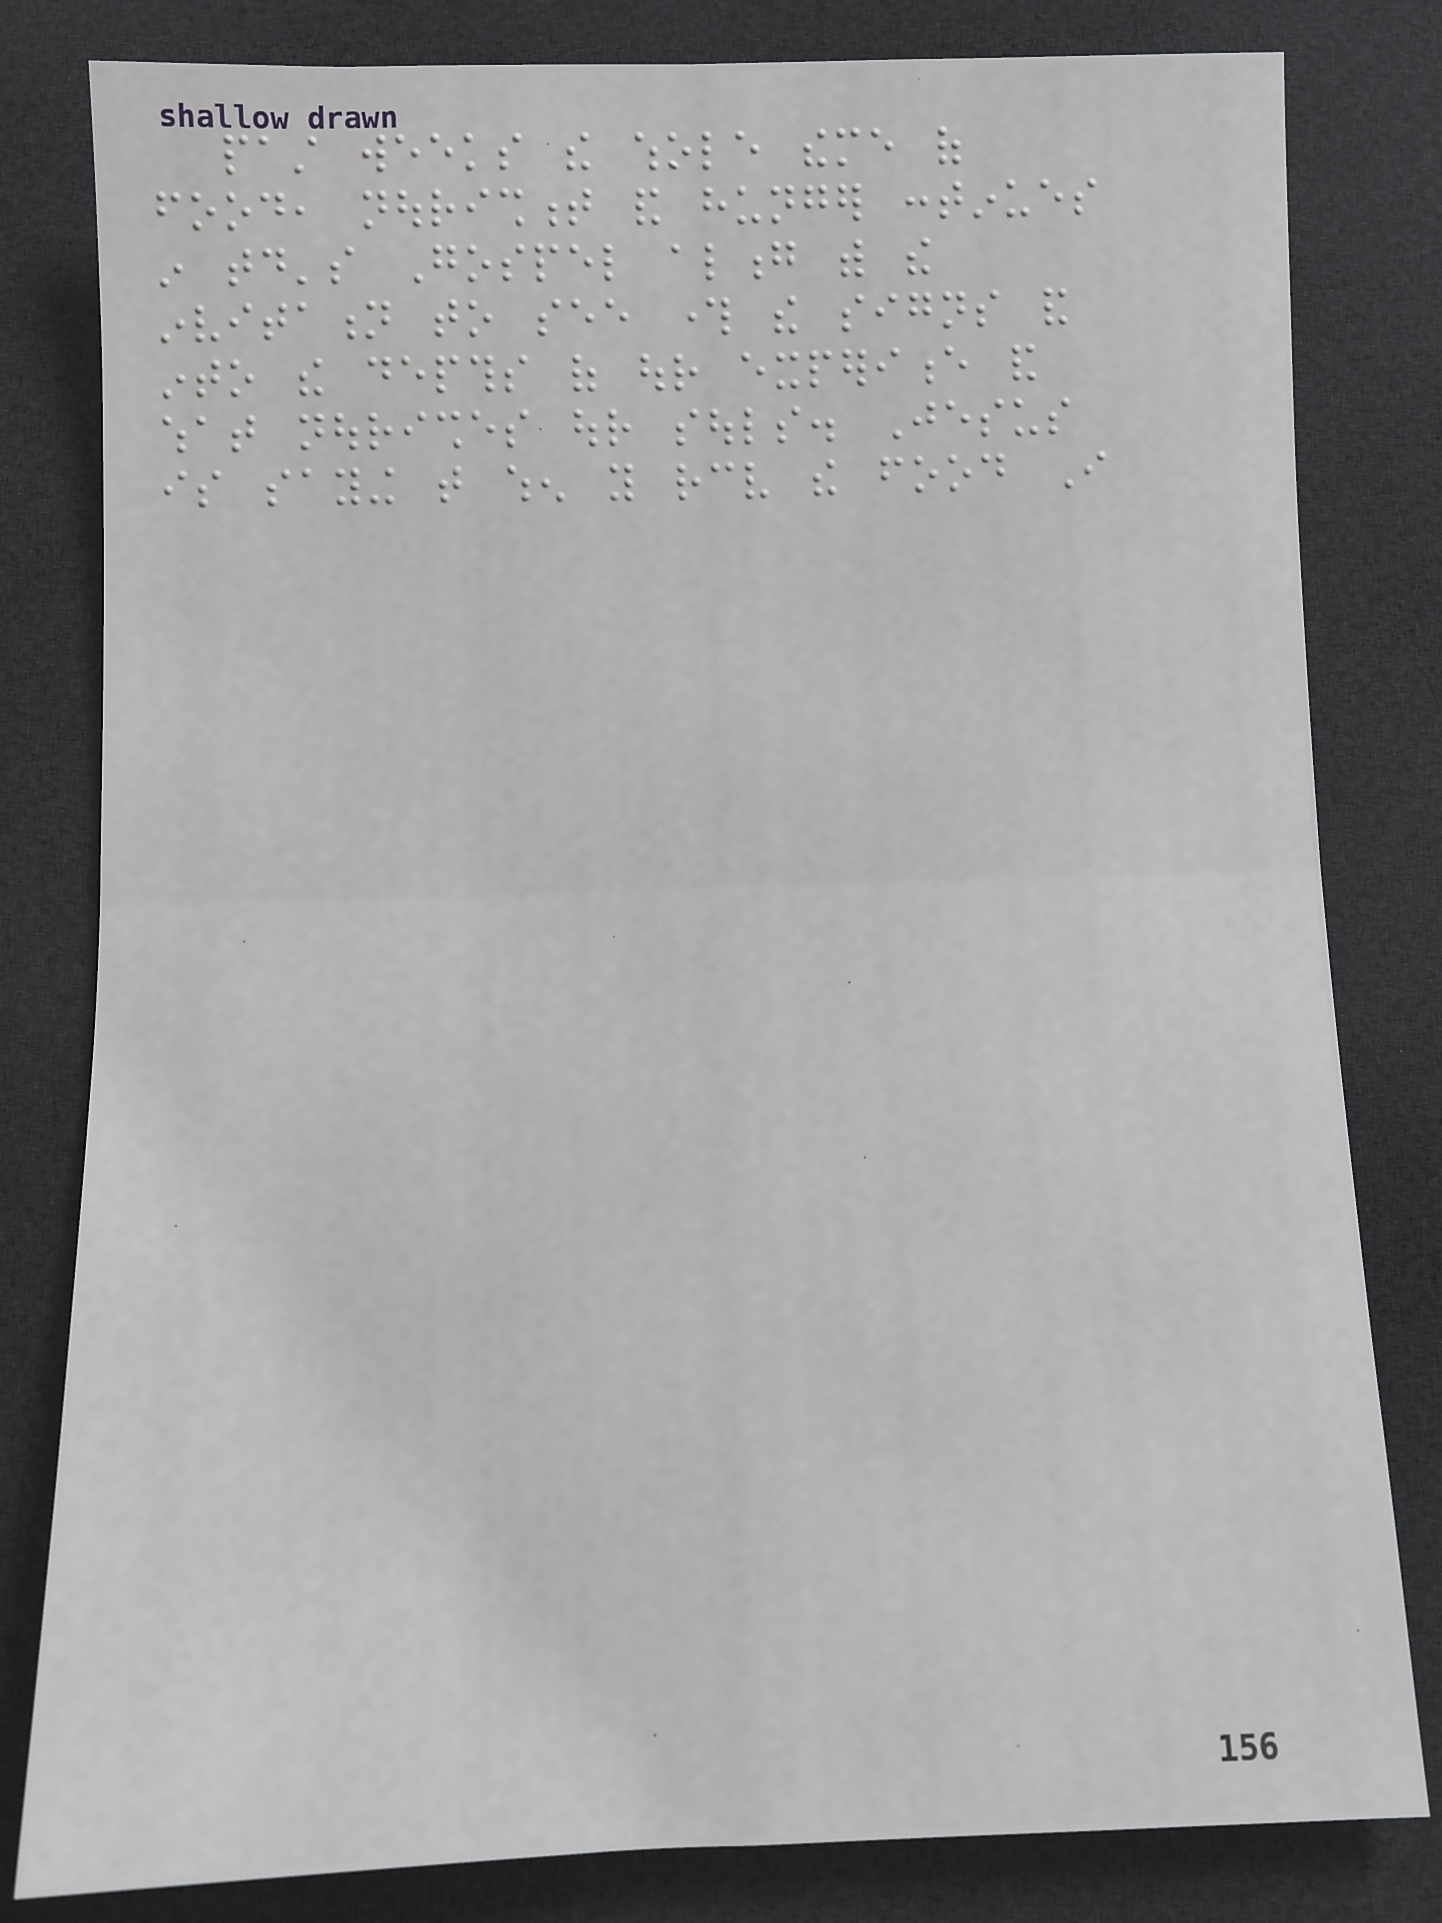past weeks the whole theme of
food, nourishment and hunger continues
in today's Gospel along with the
invitation to see through the signs and
into the depths of our experience and
what nourishes our souls. Jesus
is saying that when you receive the food I
